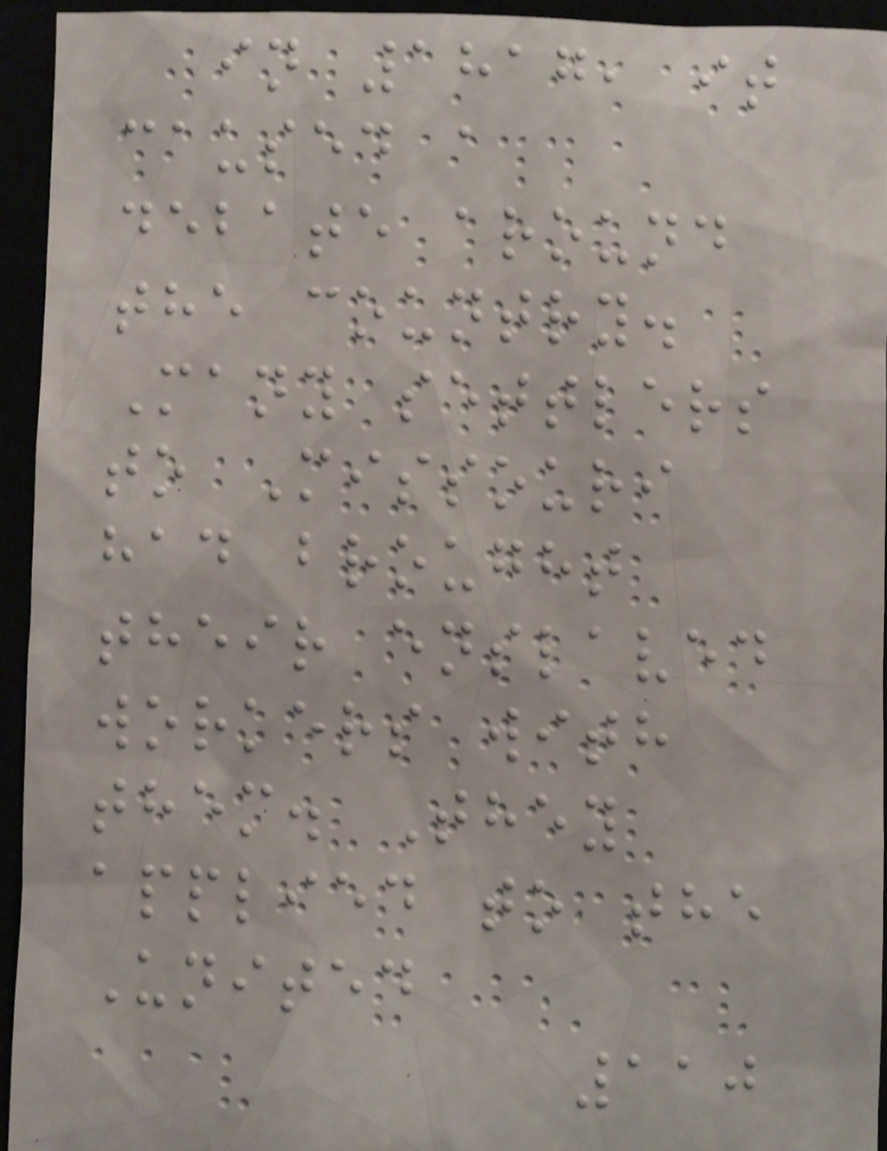in 1817, it
caused a
debate around
the country.
Many settlers
to Missouri
had brought
their enslaved
workers with
them. They
applied to the
United
110
